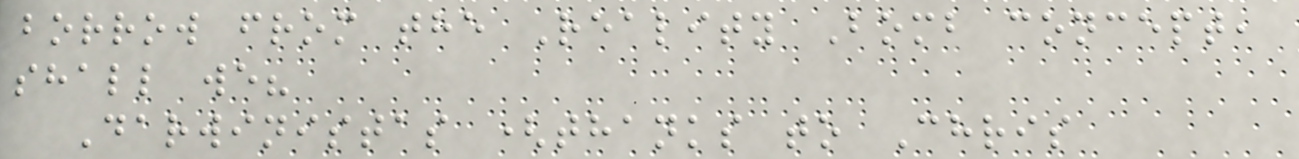borrow from the Reality Bomb concept,
shall we?
Darwinistas (thanks to Chris
